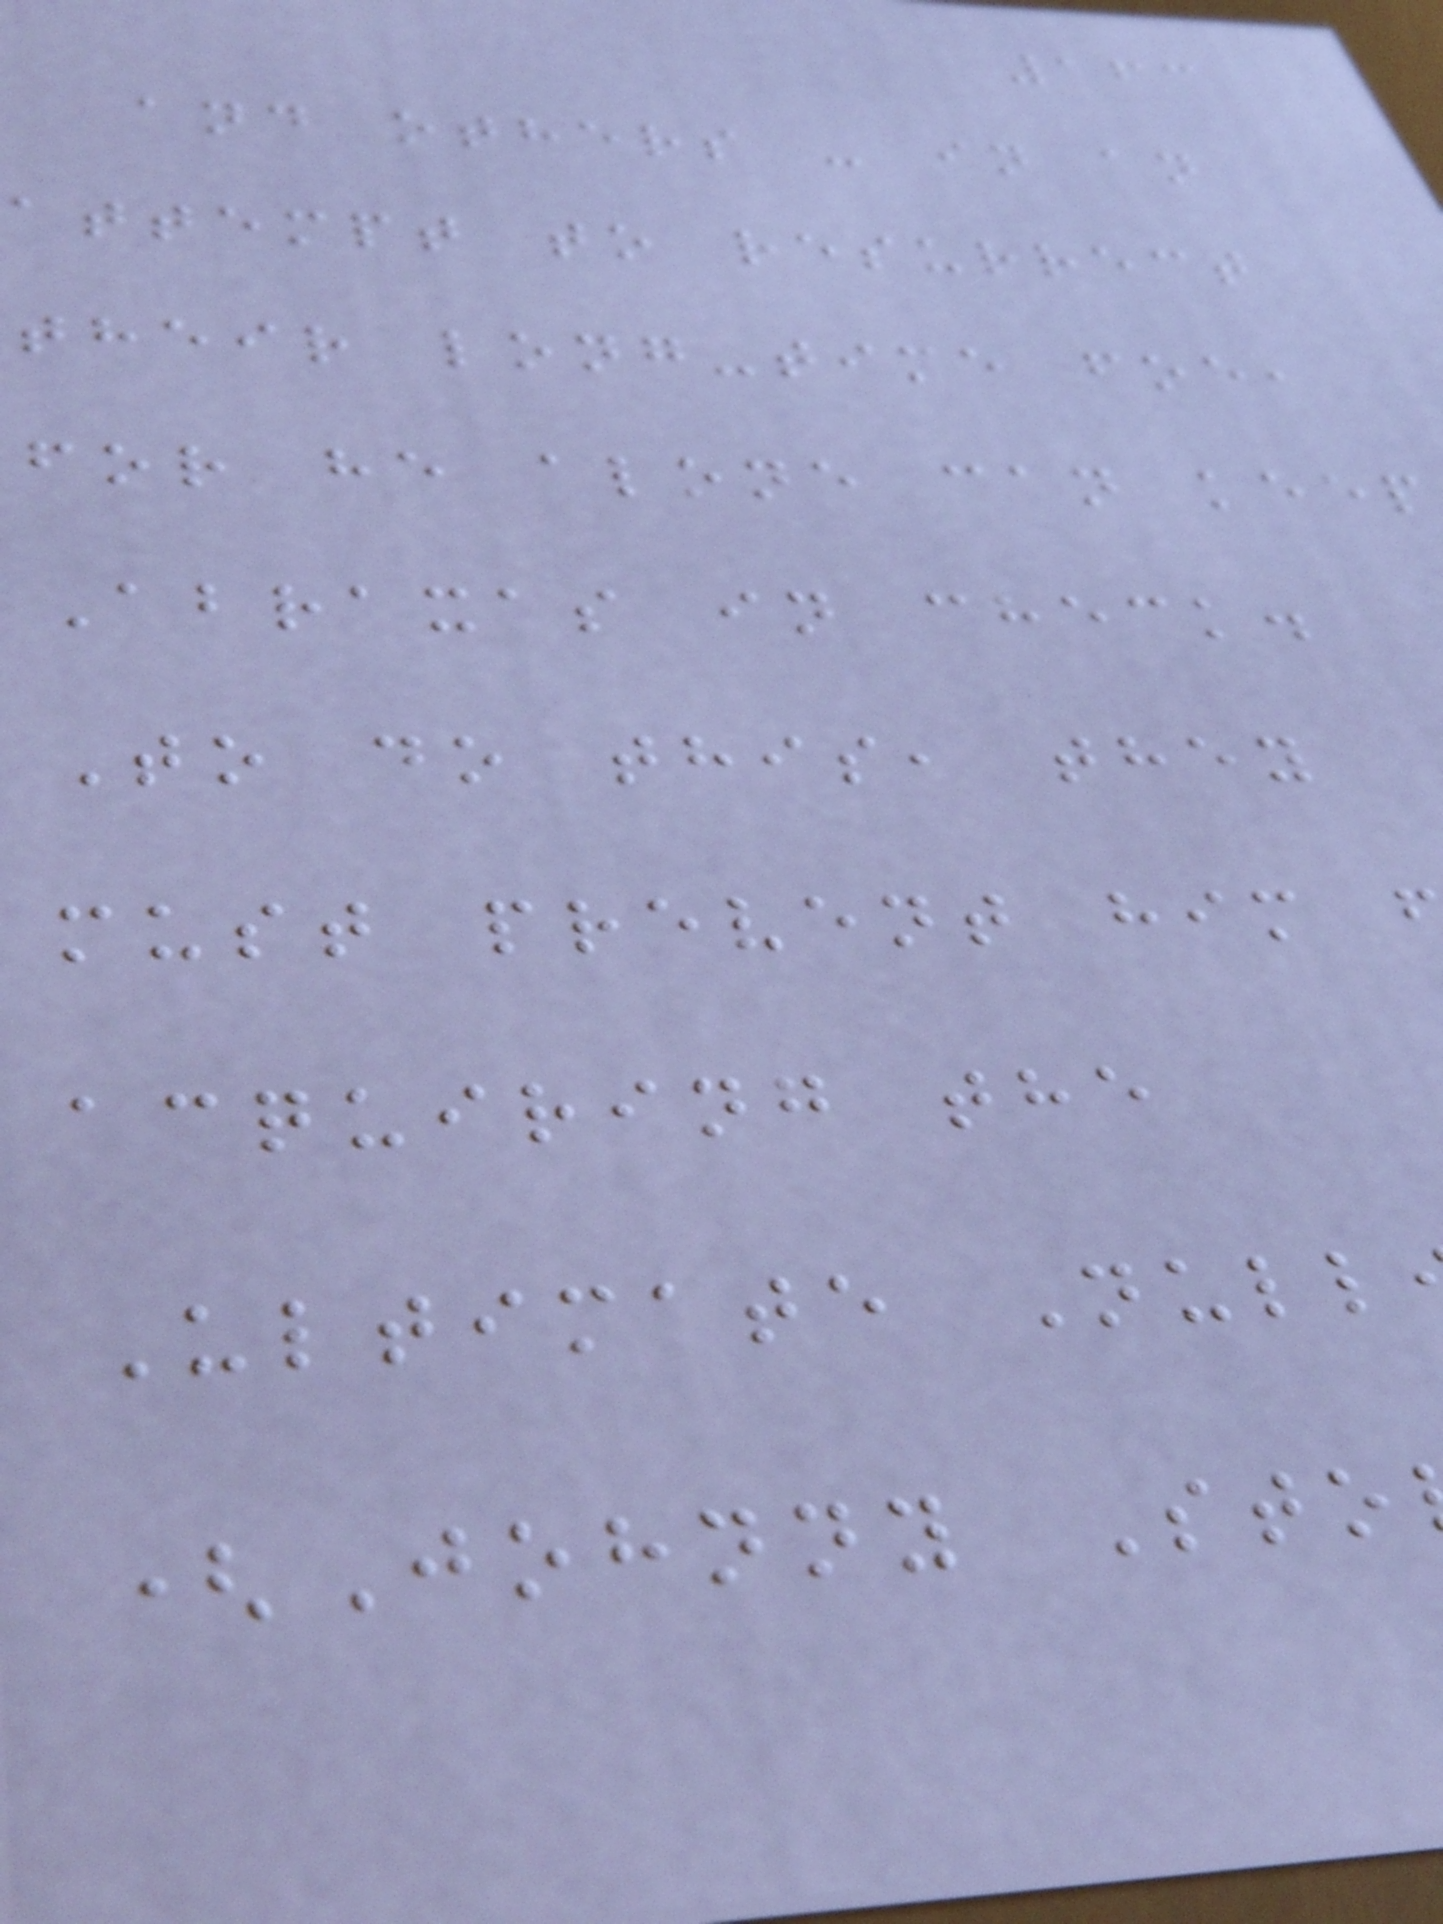163
and others - in an
attempt to resurrect
their long-time foe,
for he alone can keep
Abraxas in check.
To do this, they
must prevent him
acquiring the
Ultimate Null
(Johnny Sto
